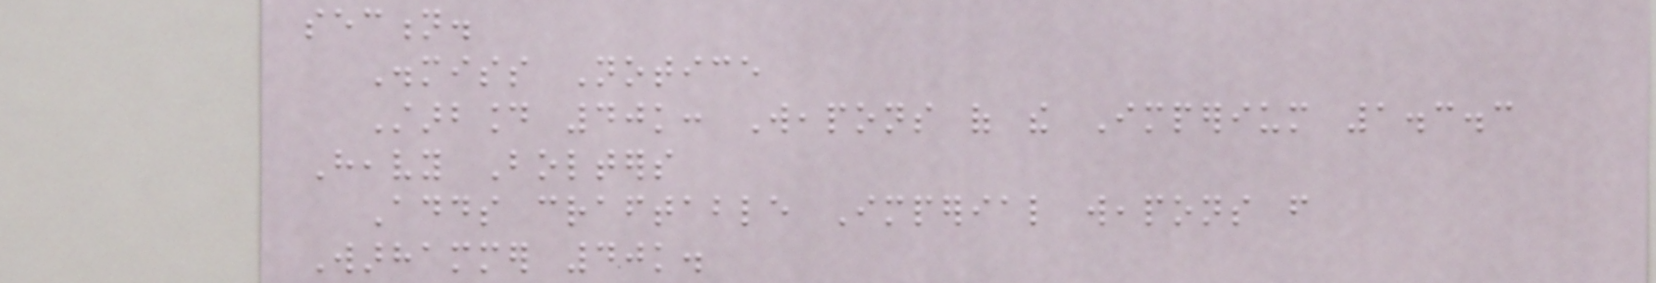section.
Dismiss Notice
Starbound 40k: Weapons of the Imperium 1.3.3
Heavy Bolters
Adds craftable Imperial weapons from
Warhammer 40k.
